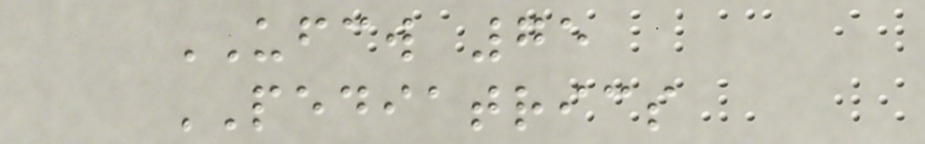UFCW 75
PEDIATRICS
